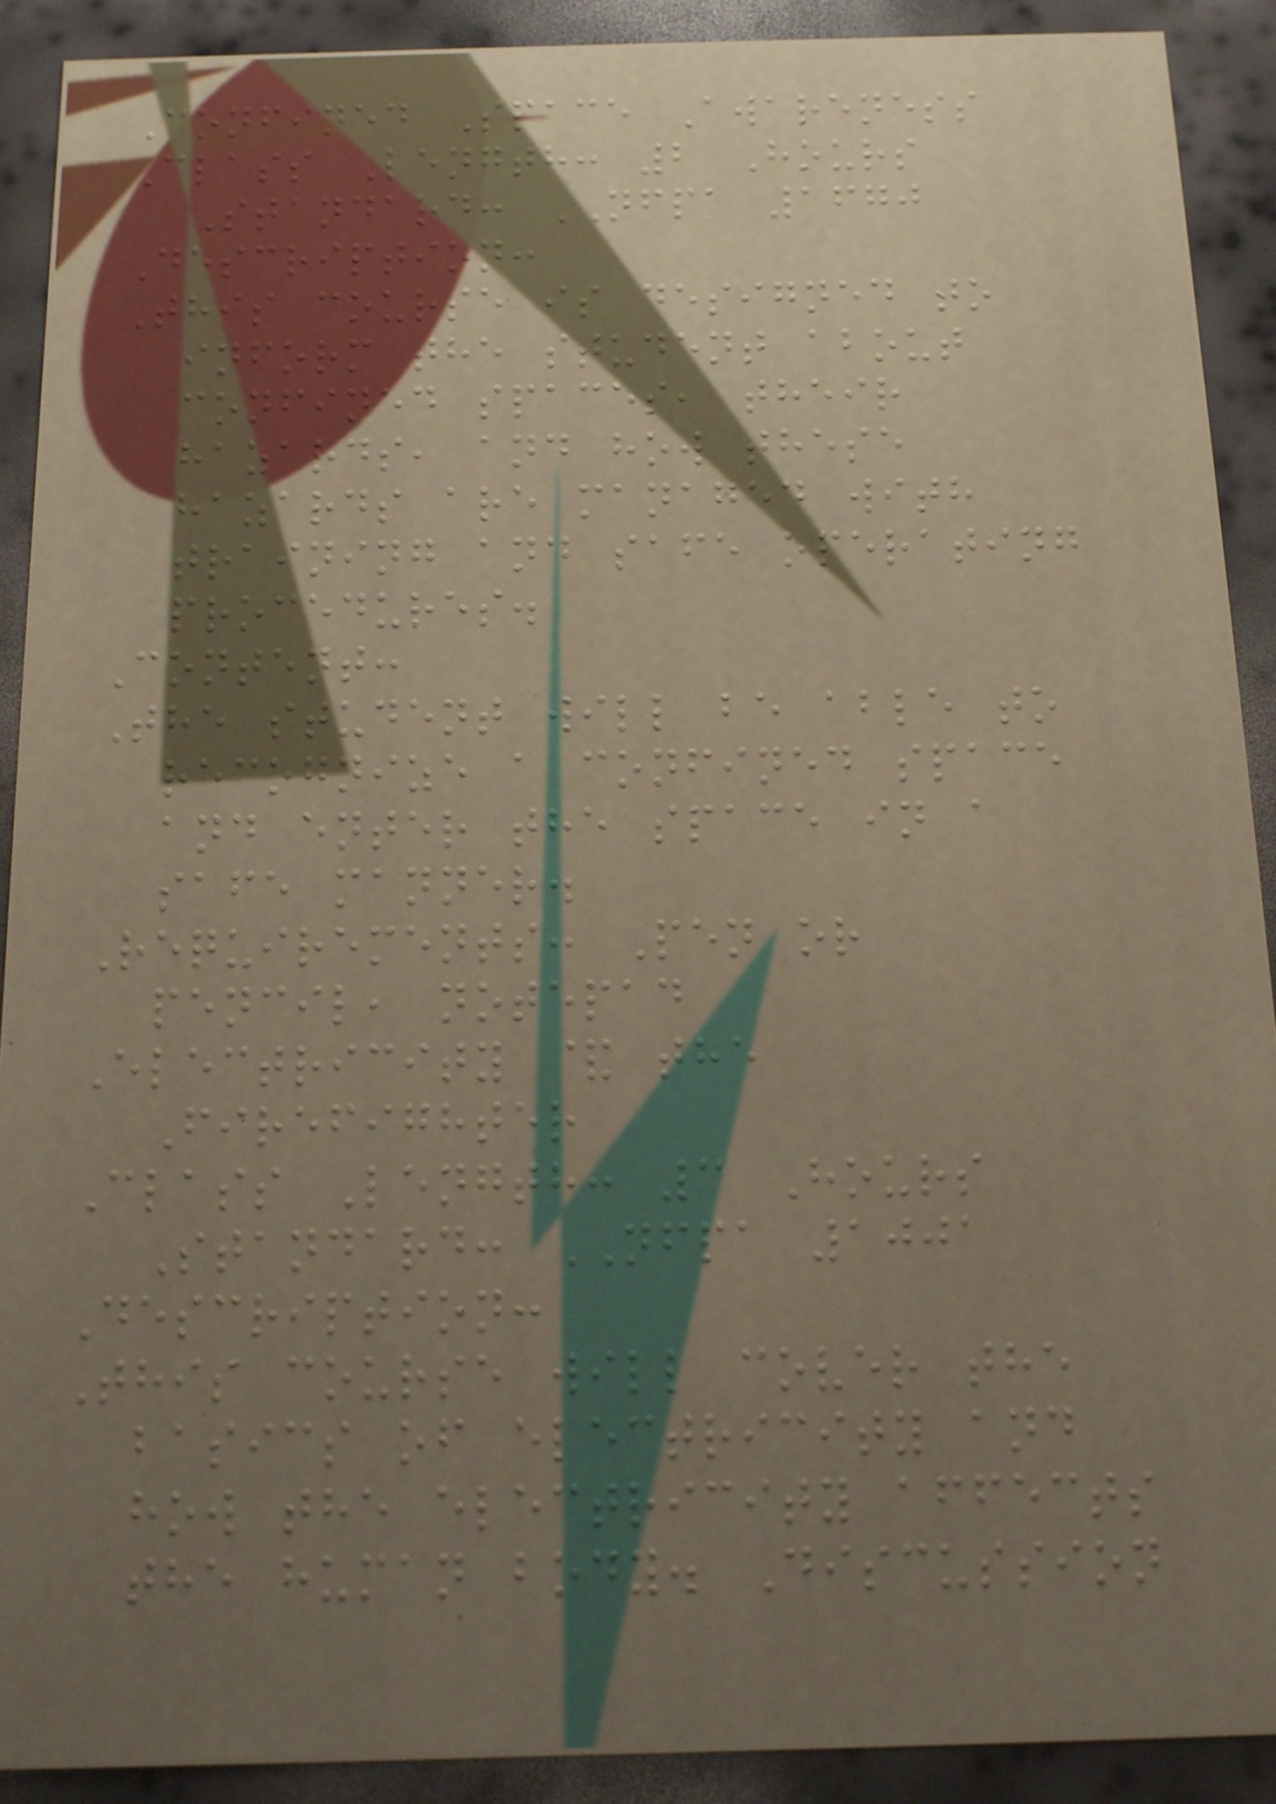Confined Space Awareness
Class Length: 2 Hours
Standard: NFPA 1670
Description:
This course is designed to
inform the student about
confined spaces, their
hazards, and how these
hazards are managed with
training and safe operating
procedures.
Content:
The student will be able to
recognize a confined space
and enter the space in a
safe manner.
Requirements: Pen or
pencil, notepad
Electricity & the
Firefighter
Class Length: 3 Hours
Standard: NFPA 1001
Description:
This course will cover the
basics of electricity and
how the electricity affects
the human body. Discussion
